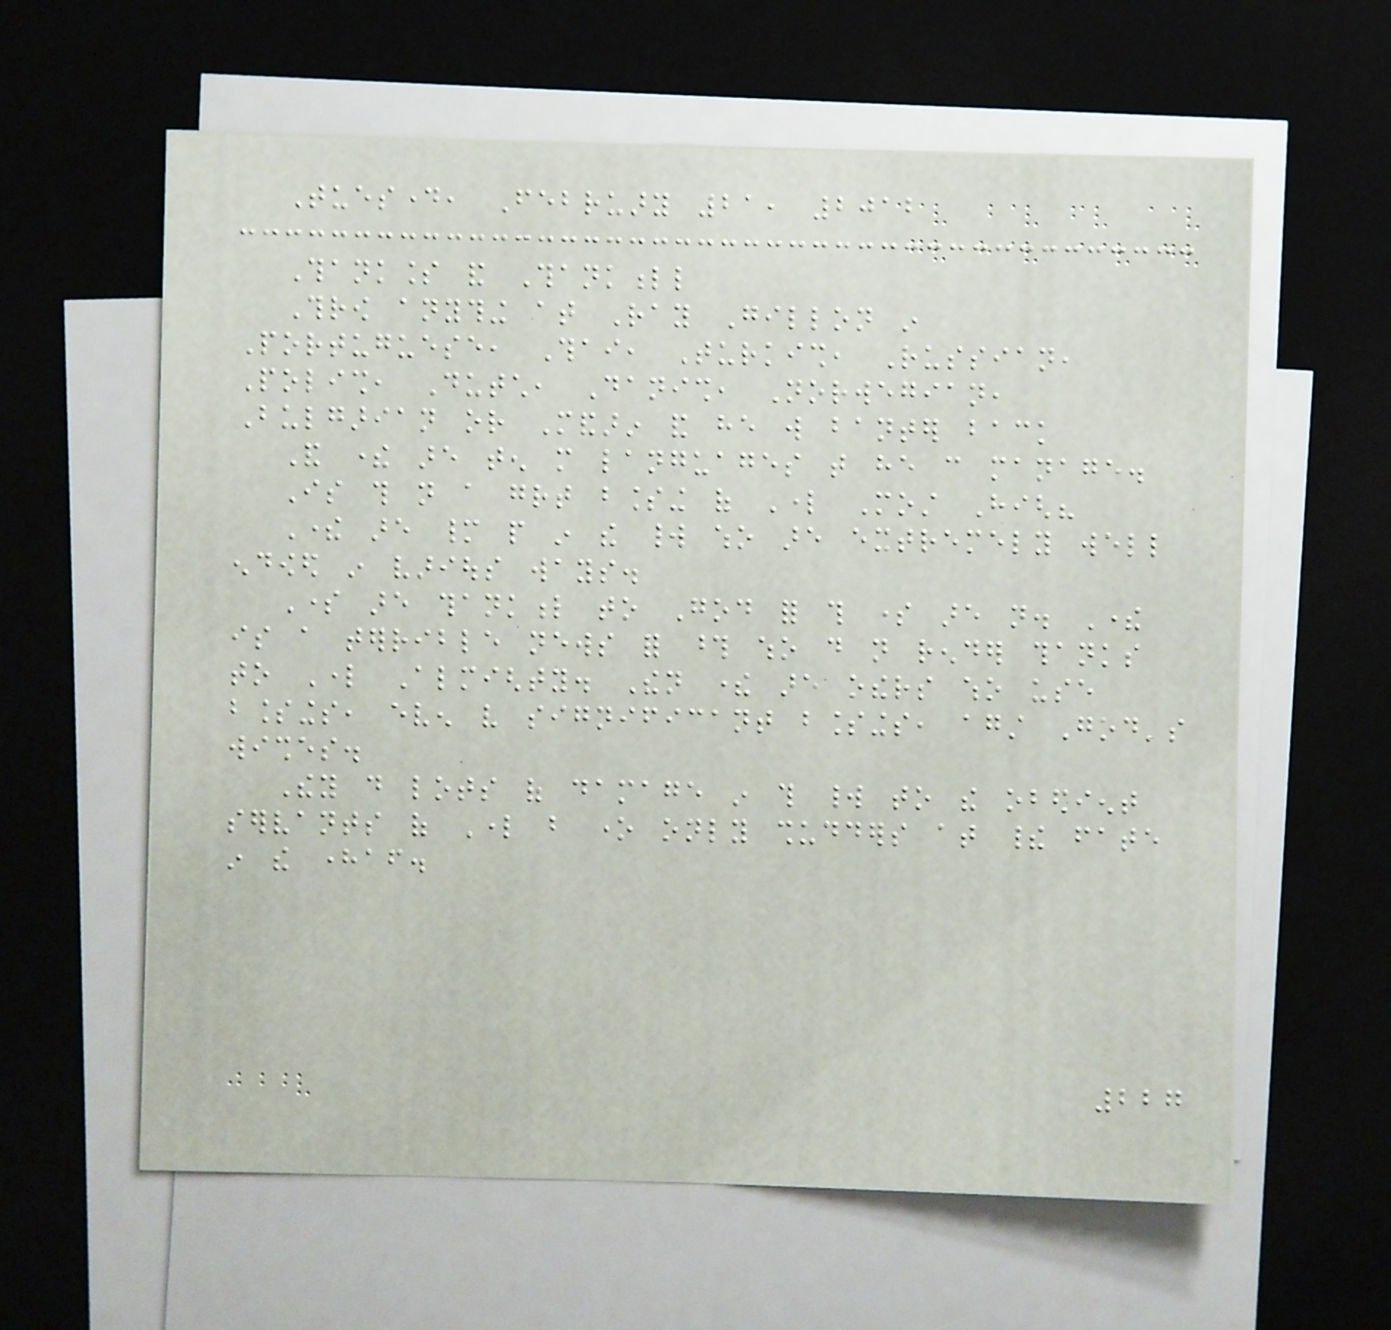Tuesday, February 21, 2012
Thankless and Thankfull
Throw anything at Ray Gillon in
Portuguese, Thai, Turkish, Russian,
Polish, Dutch, Danish, Norwegian,
Bulgarian or Mandarin and he will banter back
And there are ten more languages that he can manage.
Is this not a great blessing of Lord Most High?
There are many people in the world who are extremely well
endowed in various ways.
Some are thankful to God for this some are not. There
is a terrible news for those who do not render thanks
to Lord Almighty. Then there are others who use
blessings, even very significant blessings, against God's
wishes.
They do lots of damage in this world to the obedient
servants of Lord but one only shudders at their fate
in the hereafter.
227
